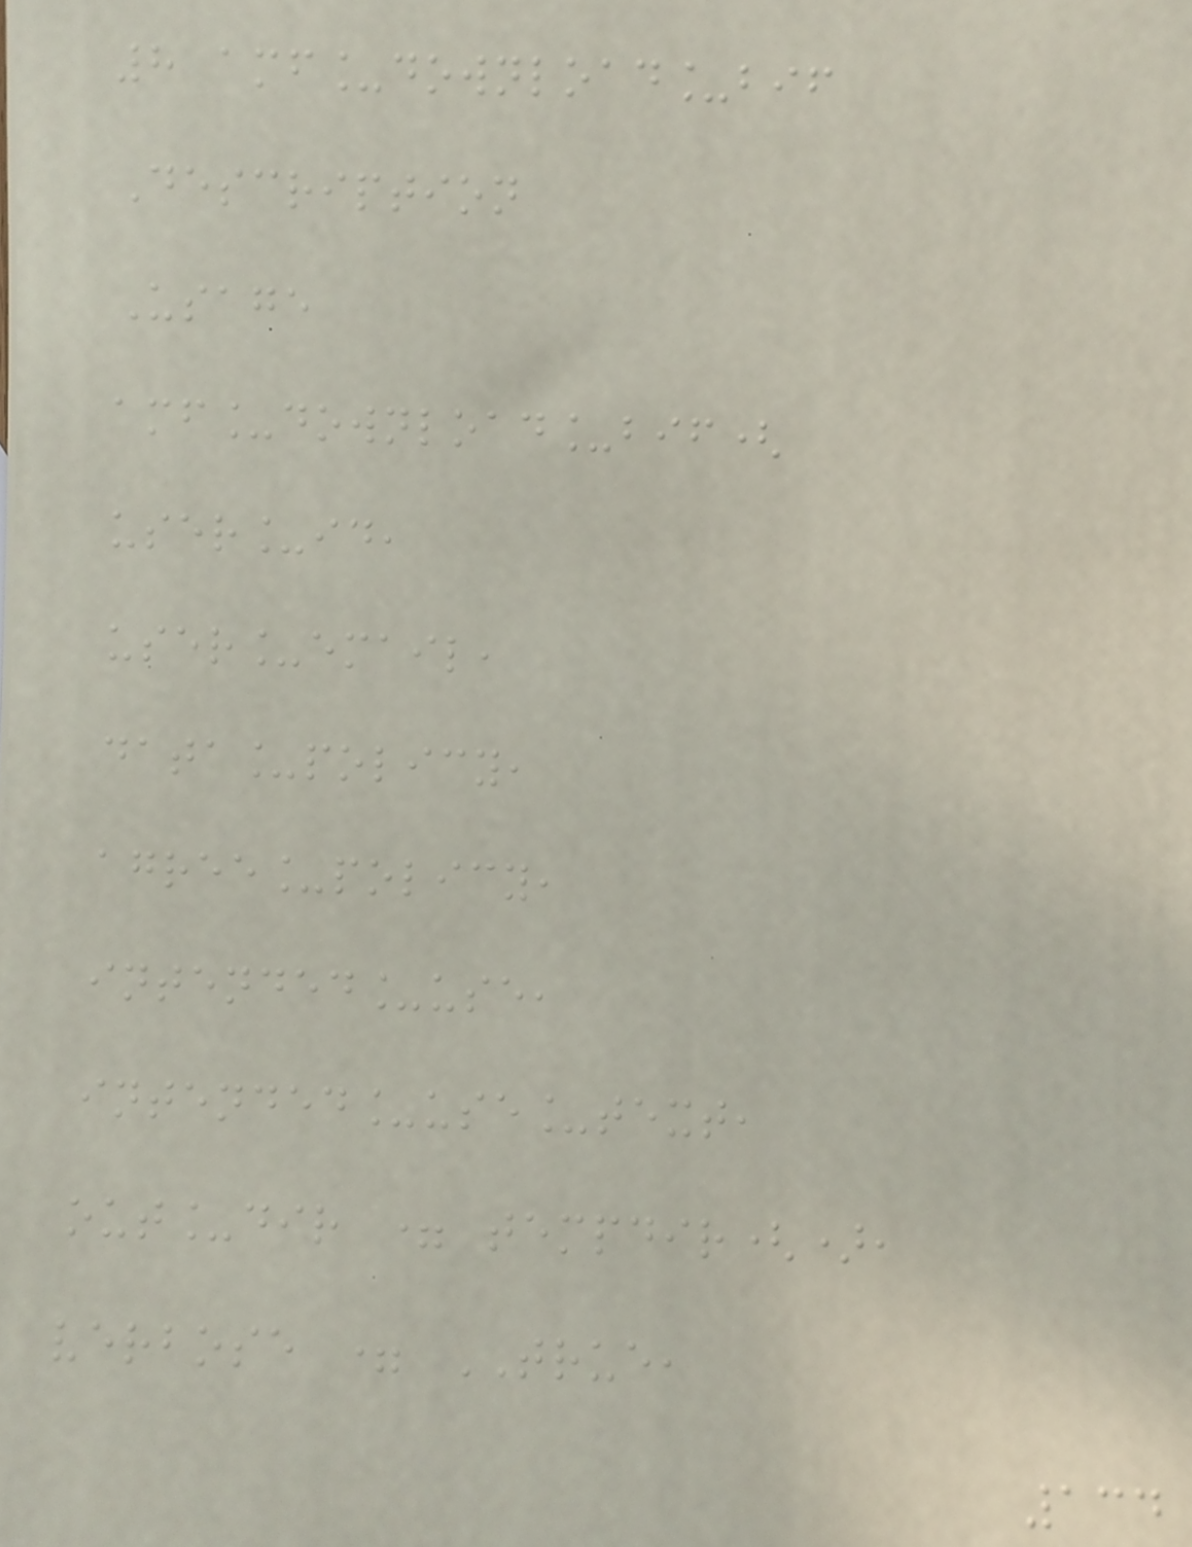8 amf_download_bif
Description
Usage
amf_download_bif(
user_id,
user_email,
data_policy,
agree_policy,
intended_use,
intended_use_text,
out_dir = tempdir(),
verbose = TRUE,
134
